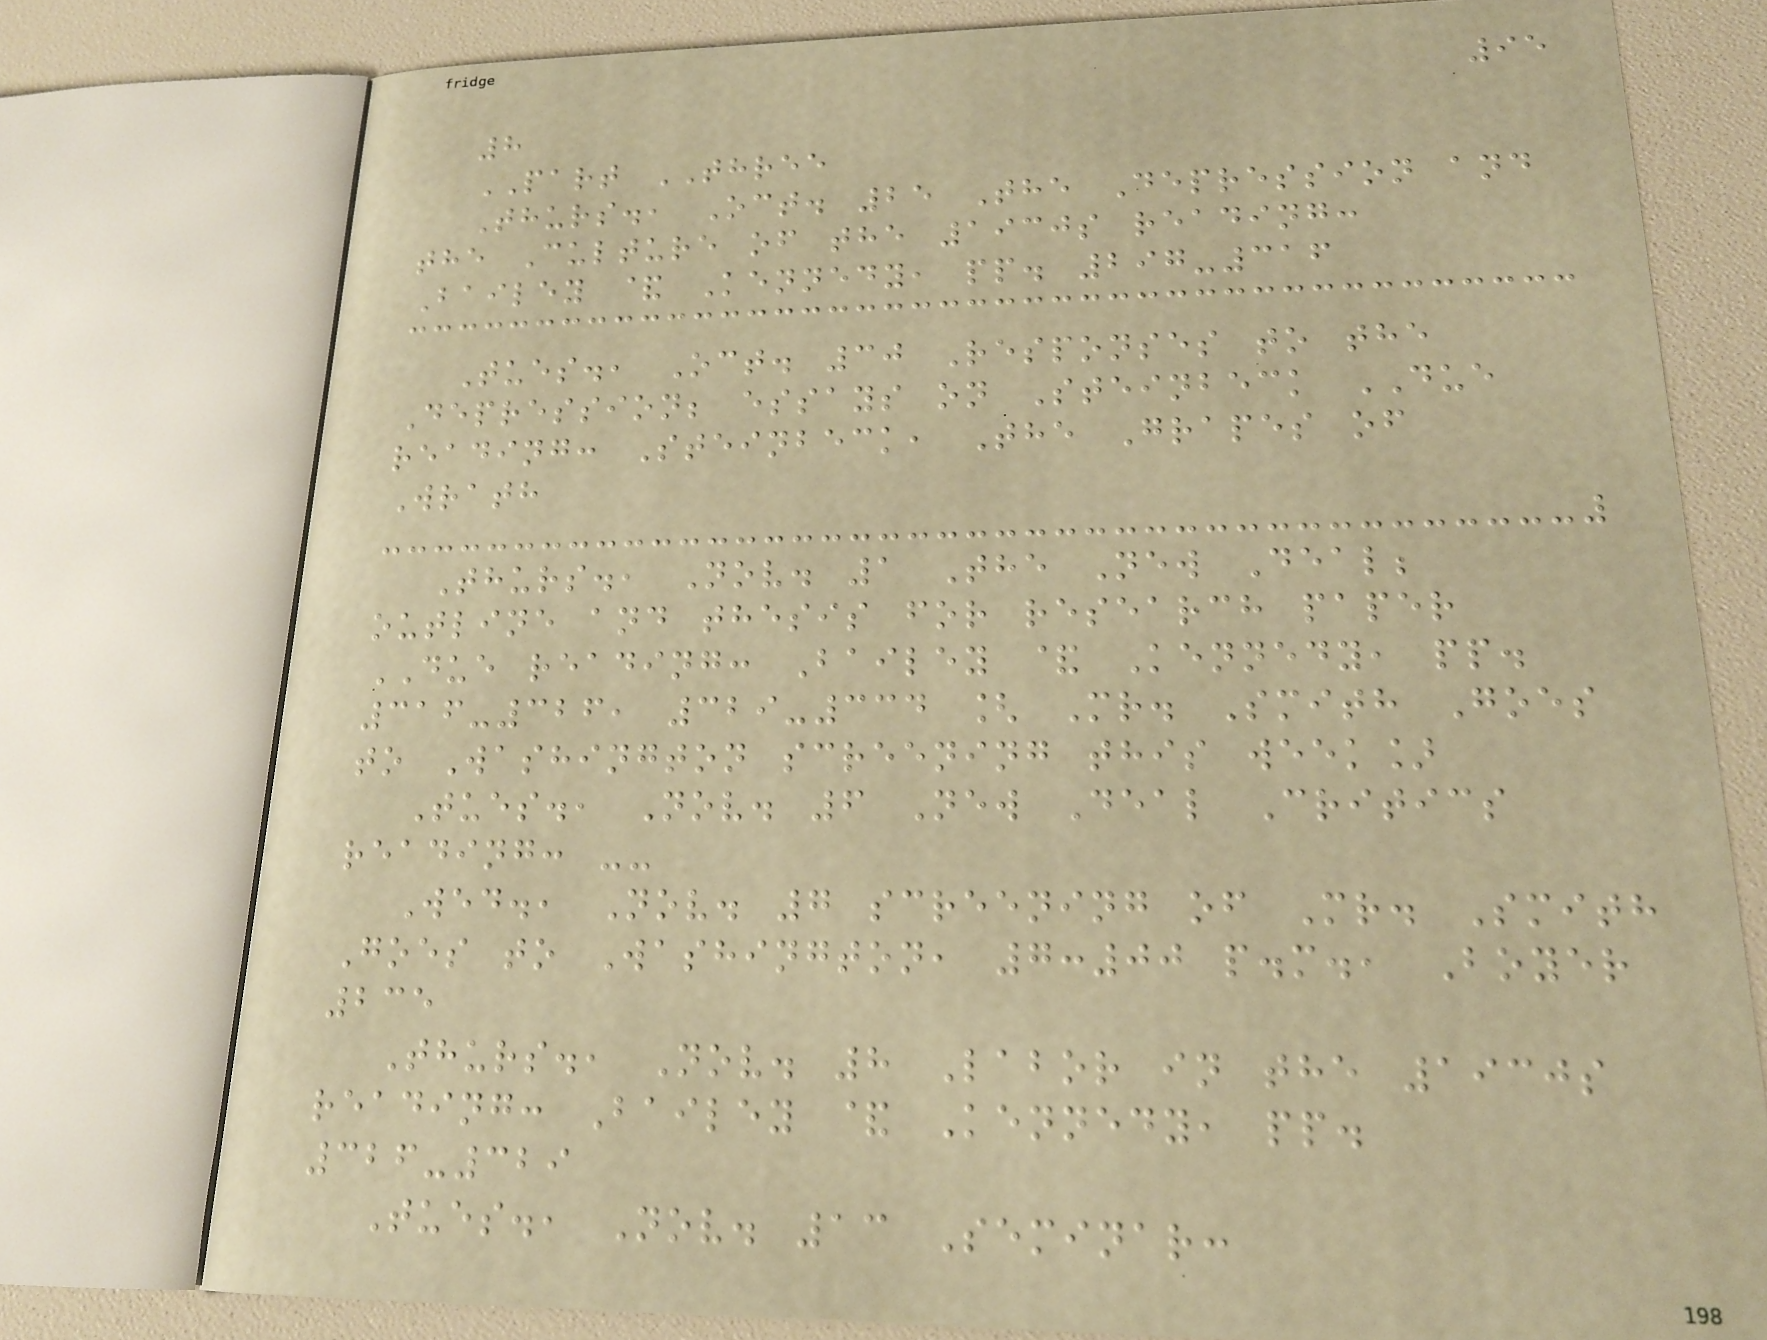95
8
PART THREE
Thurs., Oct. 25 The Depression and
the Culture of the 1930s reading:
Bailey & Kennedy, pp. 297-316
Tues., Oct. 30 Responses to the
Depression; essays on Steinbeck DUE
reading: Steinbeck, The Grapes of
Wrath
Thurs., Nov. 1 The New Deal;
outline and thesis for research paper
DUE reading: Bailey & Kennedy, pp.
316-326, 329-334 [ Mr. Smith Goes
to Washington screening this week]
Tues., Nov. 6 New Deal Critics
reading: --
Wed., Nov. 7 screening of Mr. Smith
Goes to Washington, 7:00 p.m., Boyer
235
Thurs., Nov. 8 Labor in the 1930s
reading: Bailey & Kennedy, pp.
326-329
Tues., Nov. 13 Seminar:
